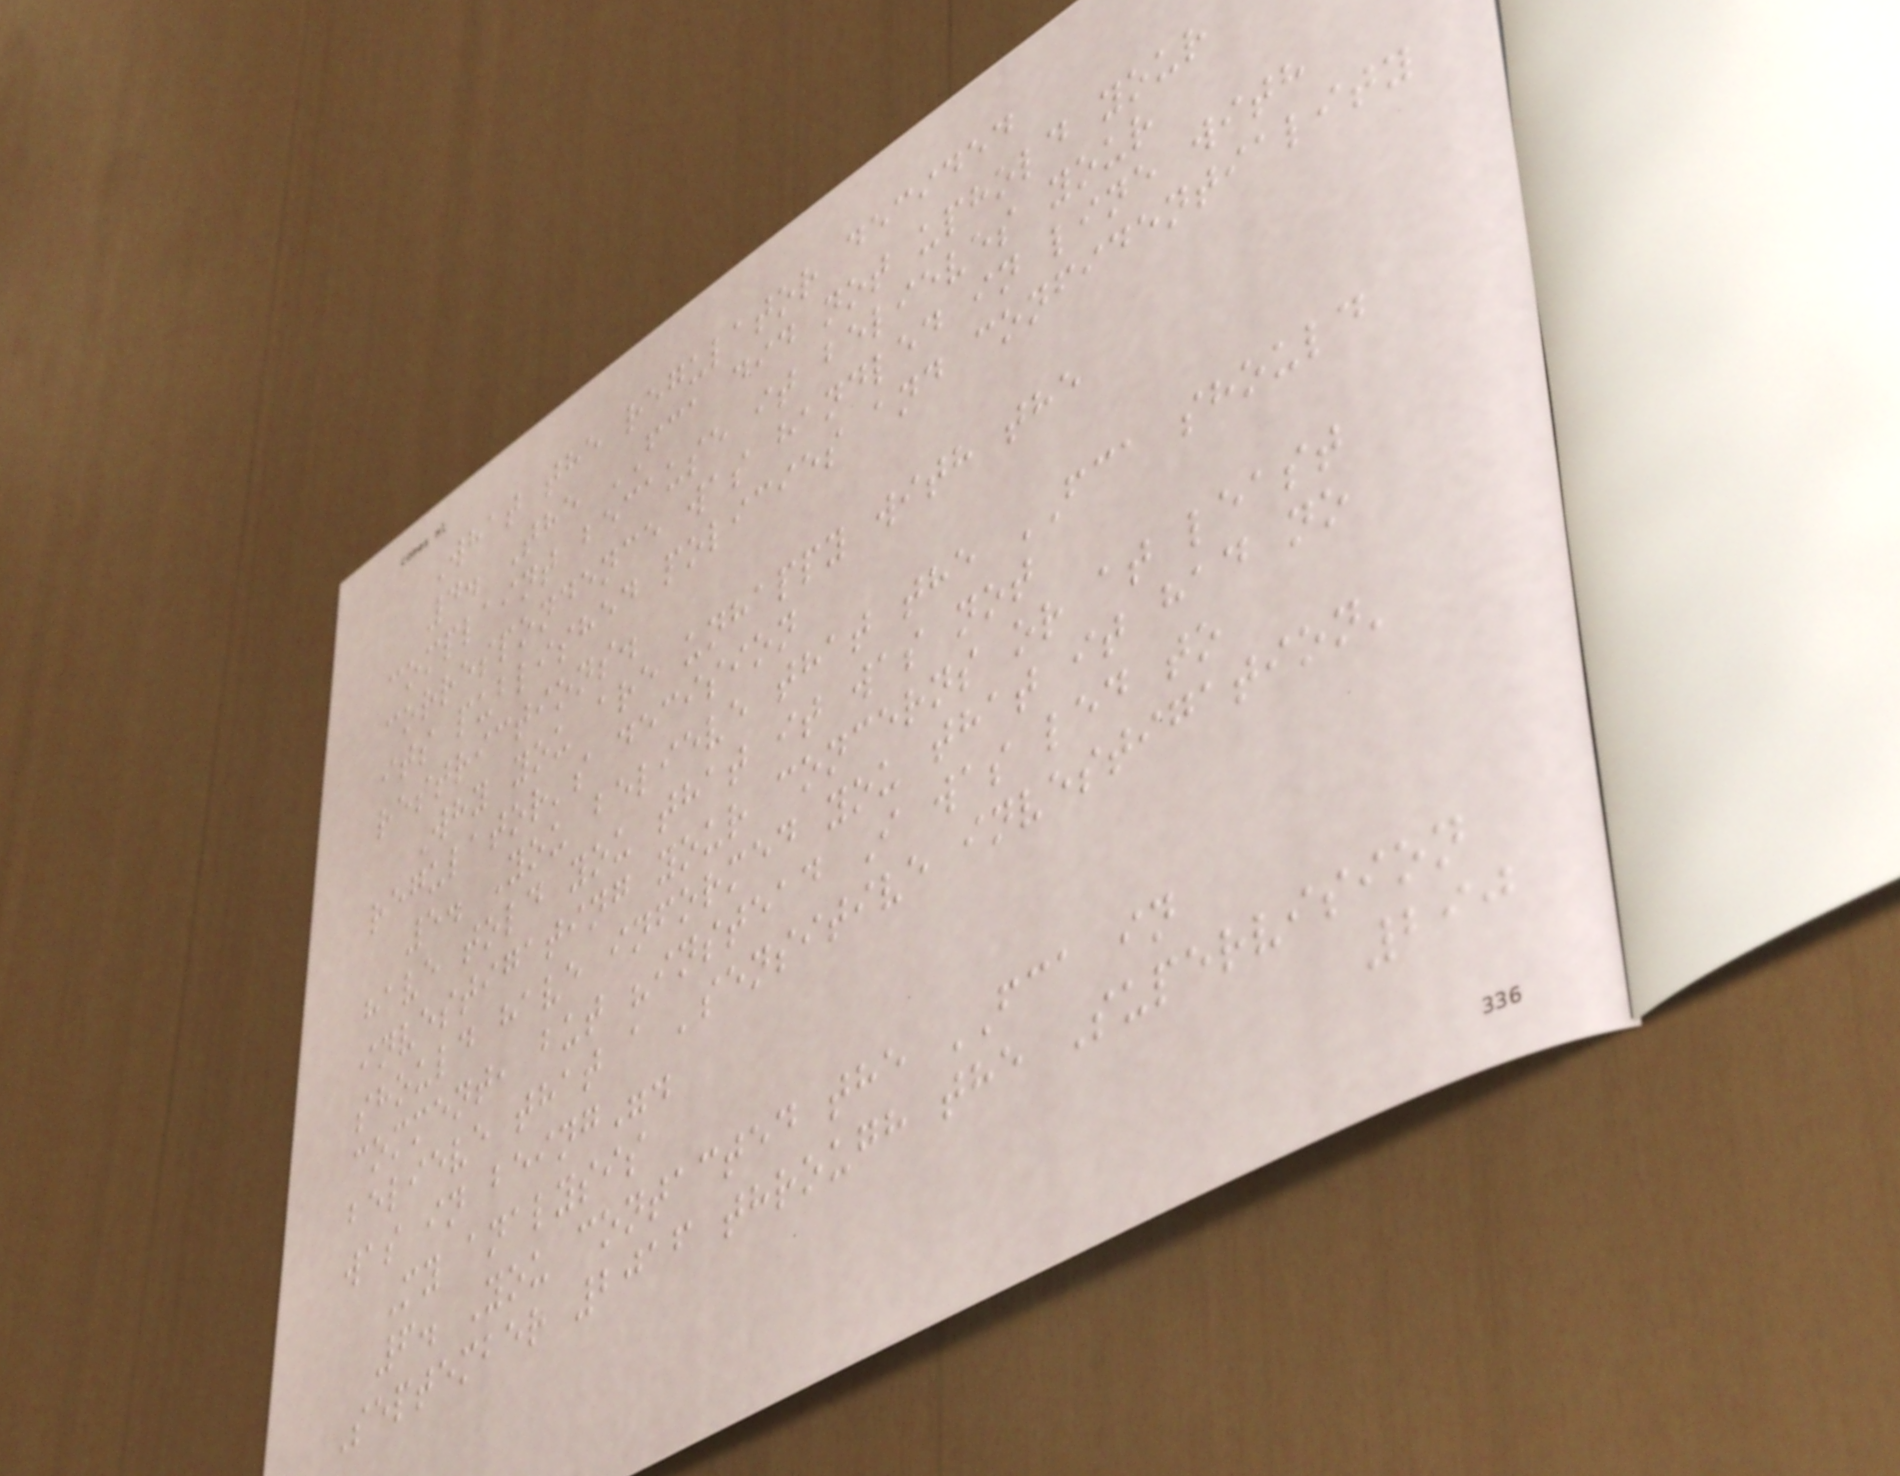What the regulator decided
4. The FCA did not uphold your
complaint because it believes your
correspondence was handled in line with
its published policies and confidentiality
restrictions.
Why you are unhappy with the
regulator's decision
5. You believe that the FCA should
have told you that it was not
investigating your concerns or at least
should have informed you that it had no
comment, but "instead I was led to
believe that a 'sensitive investigation'
was in being".
My analysis
6. You contacted the FCA in
September 2016 through the Supervision
290
